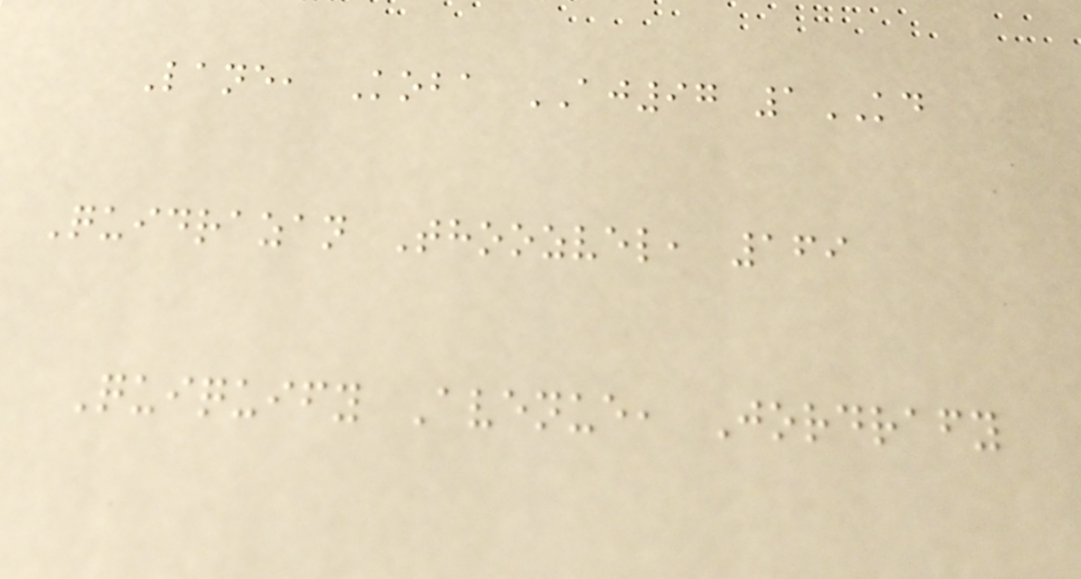Lane, Koba AJ97 1KD
Quidrazan Thoozvel, 169
Quiquify Avenue, Jordrafy
